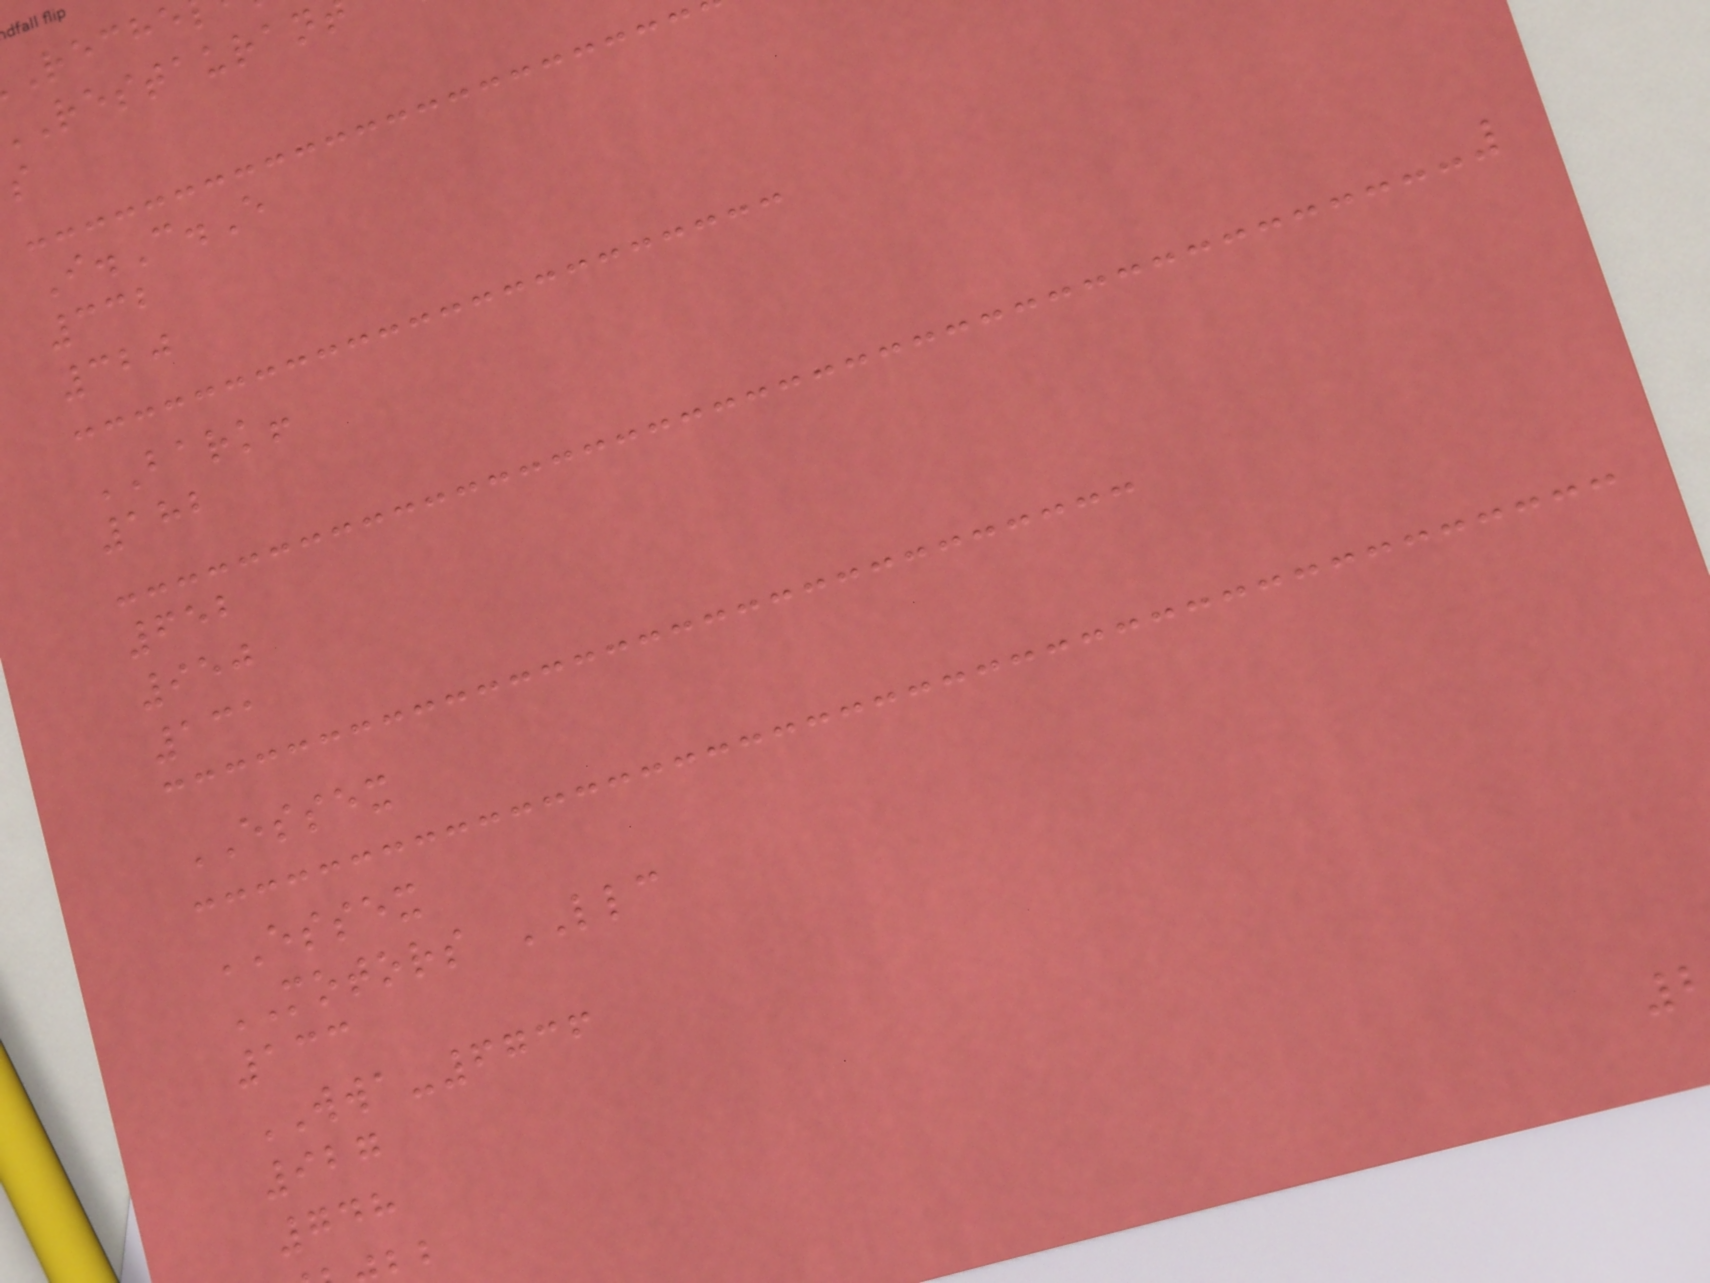s
I.C.E
332
320
BARK!
182
652
950
131
ESSEX
ESSEX
MOTORS LLC
133
WWA-6736
927
748
